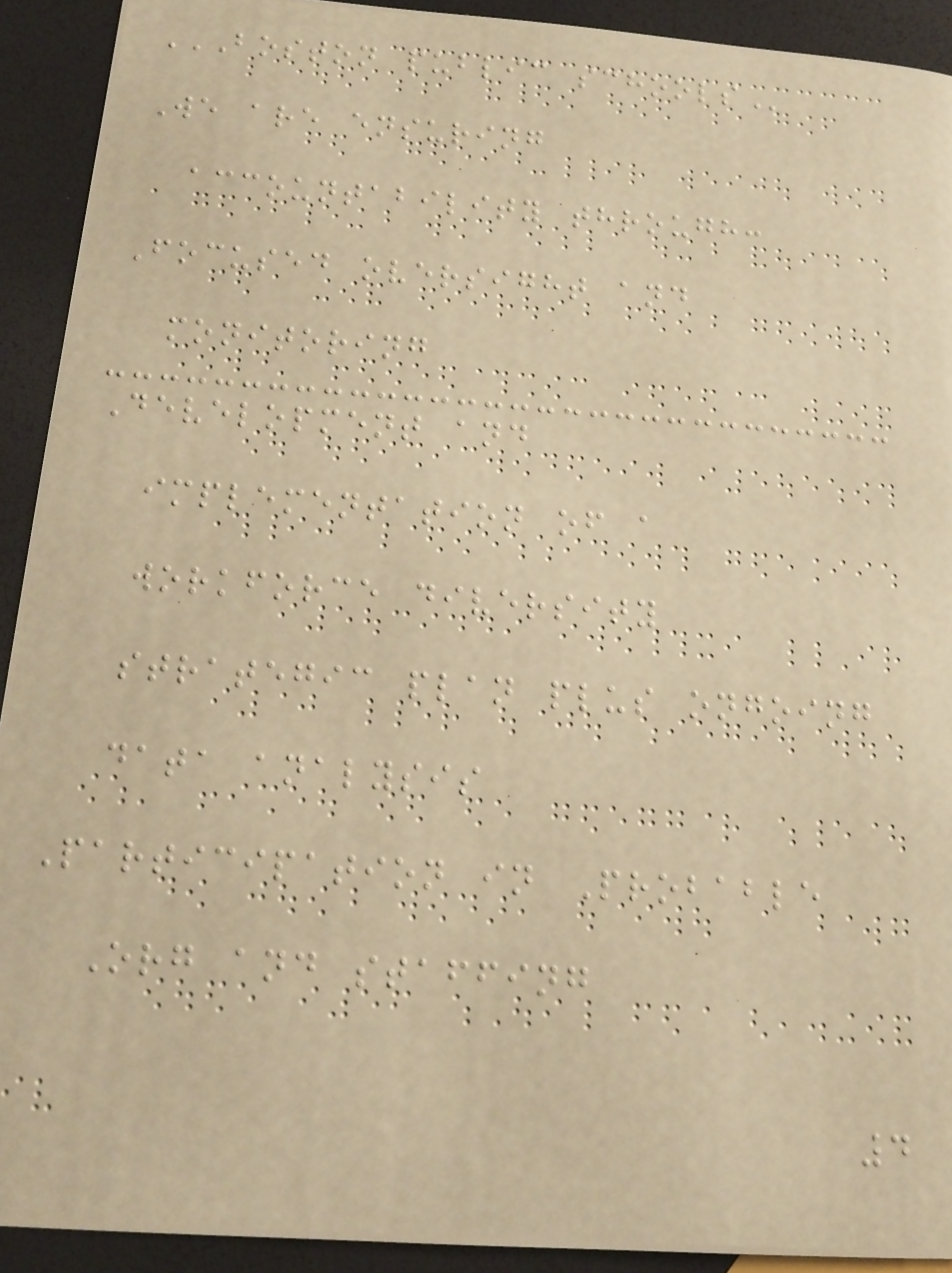BOSTON PUBLIC SCHOOLS
We are ensuring
accountability through:
Focused oversight and
monitoring
Development and
implementation of a
workforce diversity
strategic plan plus ongoing
data analysis
Participation in Probable
Org and staffing
4
